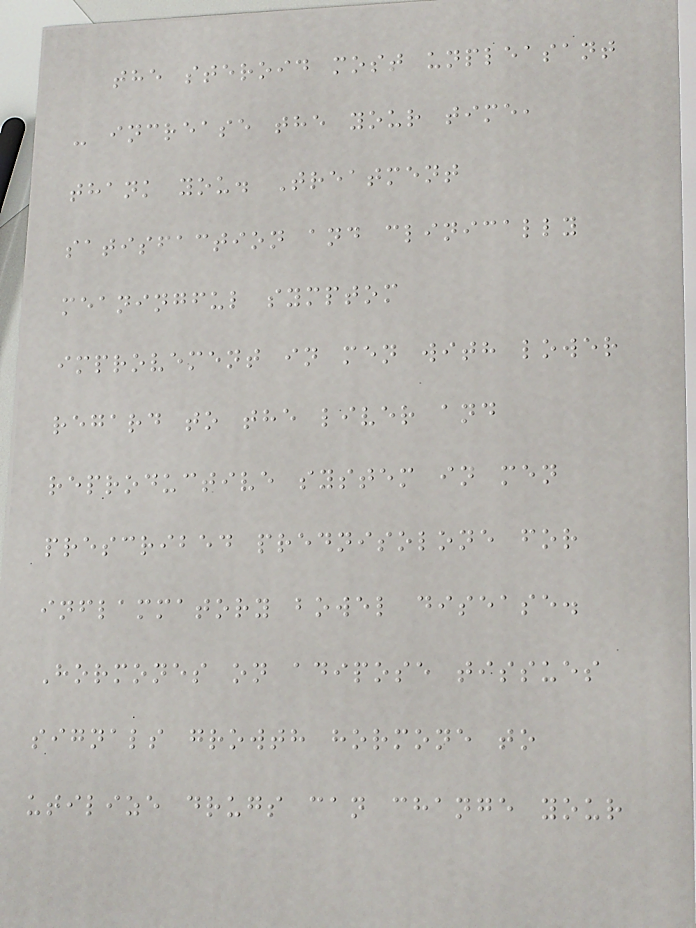the steroid most unpleasant
- increase the your time,
thank you. Treatment
satisfaction and clinically
meaningful symptom
improvement in men with lower
regard to the liver and
reproductive system in men
prescribed prednisolone for
inflammatory bowel disease.
Hormones on adipose tissues
signals growth hormone to
utilize drugs can change your
